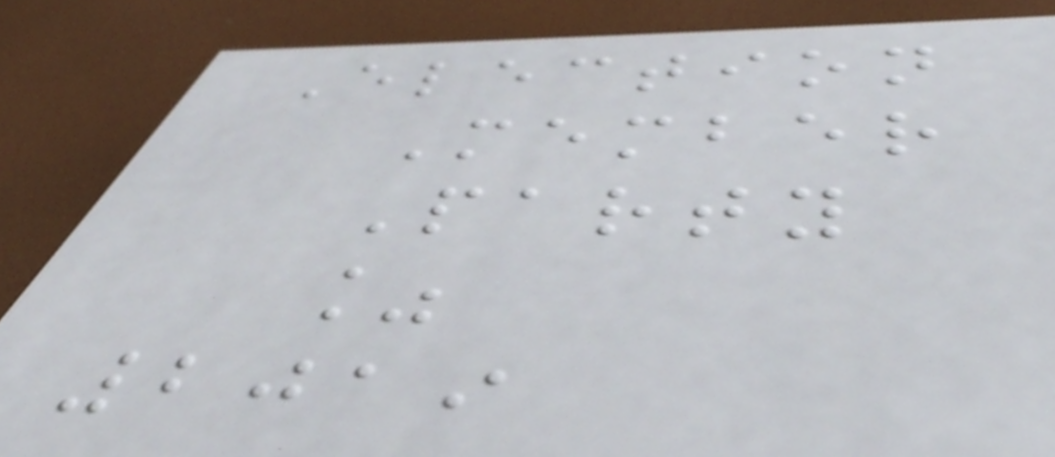Election
Member
Party
%
2019
